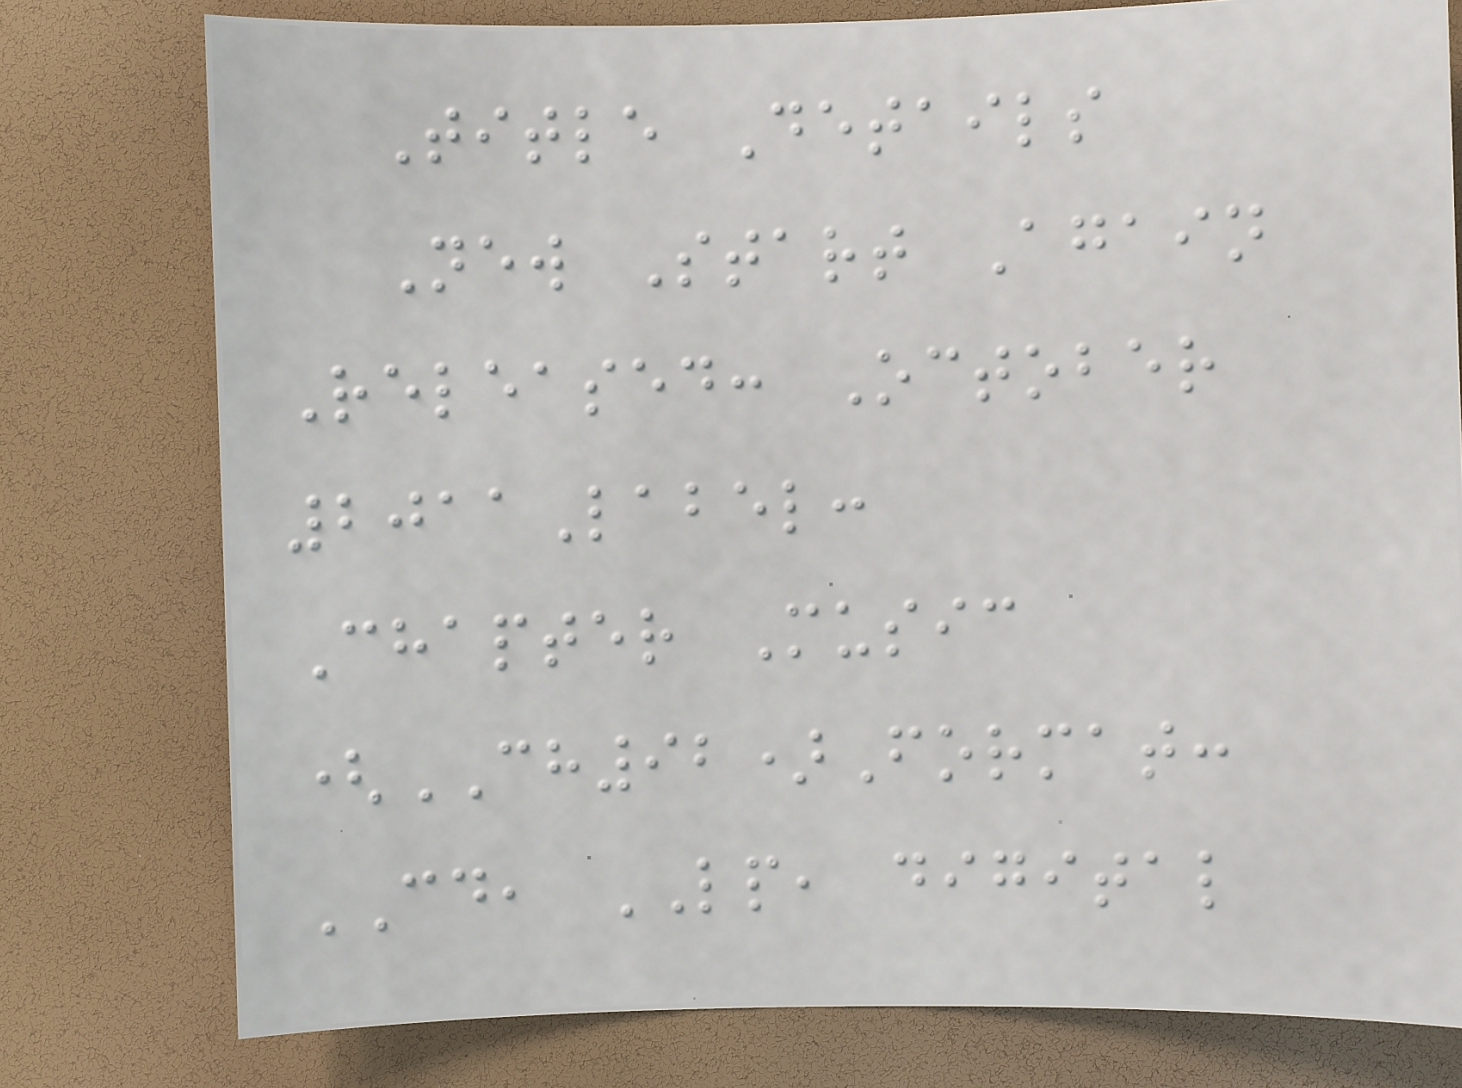Title Details
New Start Again
Released: October
2011Label:
Chapter Music
(CH92)Format:
CD, LP, digital
